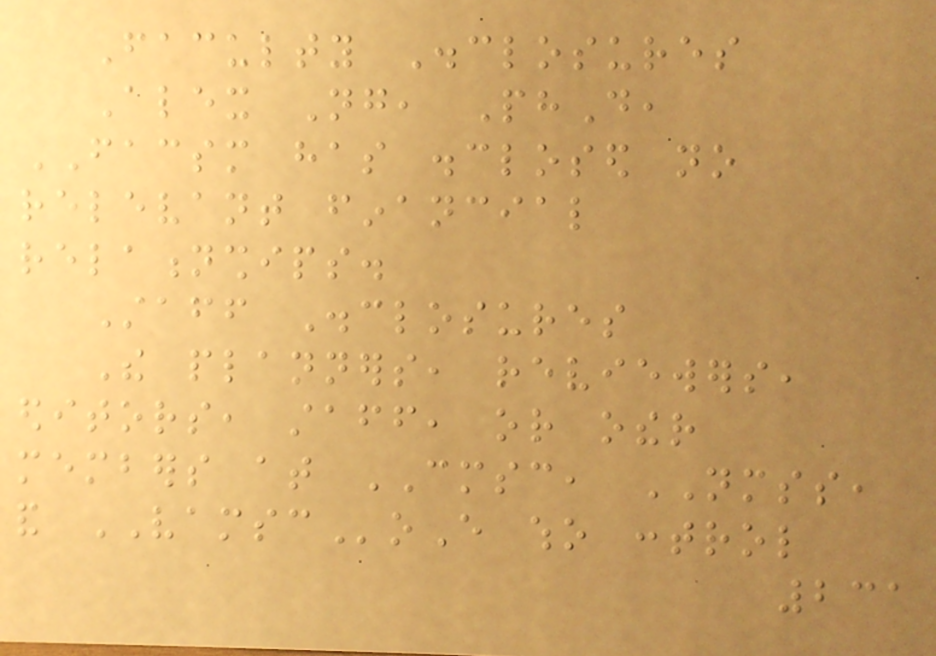Faculty Disclosures
Alex Ng, PhD,
FACSM has disclosed no
relevant financial
relationships.
Staff Disclosures
The planners, reviewers,
editors, staff, or other
members at CMSC, NMSS,
and VAMSCoE who control
231
